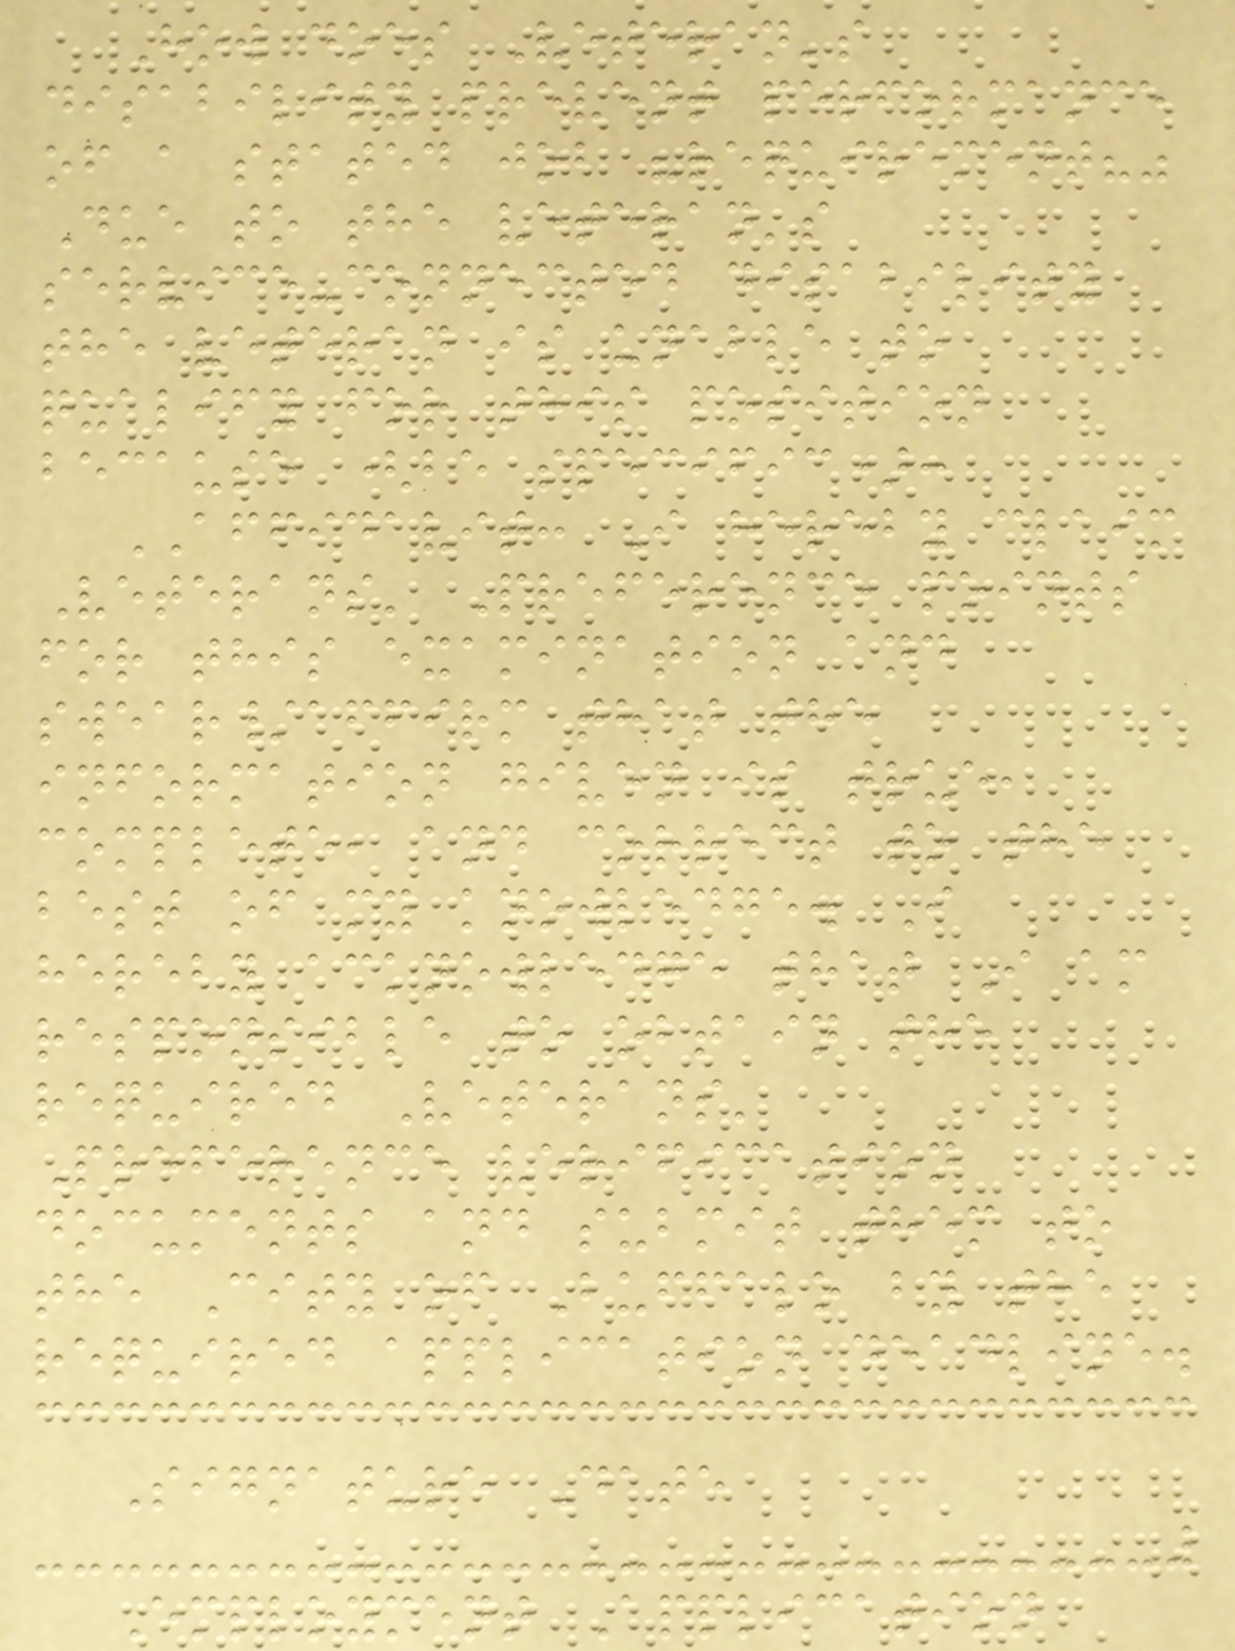How does Veteran's
disability prevent performance
of a stated job "requirement?"
Due to the veteran's
service-connected disability
the veteran is unable to
qualify for this position
because (be specific):
AFFIDAVIT: I hereby claim
Veterans' Preference points
for this examination and
swear/affirm that the
information given is true,
complete, and correct to the
best of my knowledge. I
hereby acknowledge that I am
responsible to obtain the
required Veterans'
Preference verification
documents and submit them to
the City of Buffalo by the
required application deadline.
Signature Date
Employment Application
